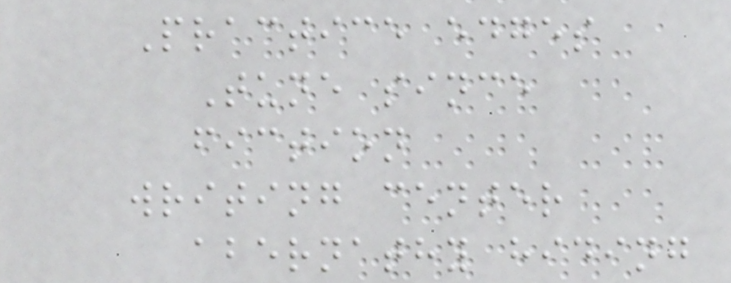Practice edges
Tune since
fiction
writing center
abernathy hiding
